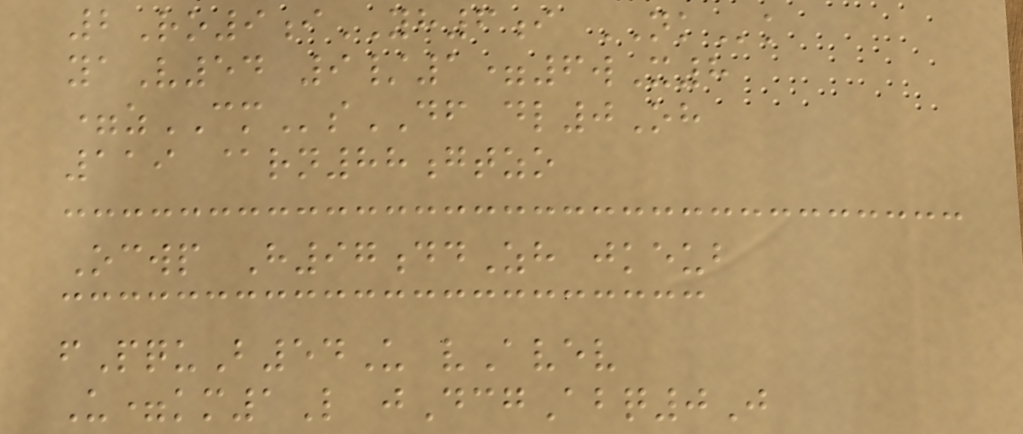2Ro9iYH6i NKk
yaV54 9/1=6wX8
=zCMsDF dl0Oh
119 @rn88gtzo
Ocwp H97ddZh jkeub
fPquB54U vAvev
U=km1L jDcgAbq0J
